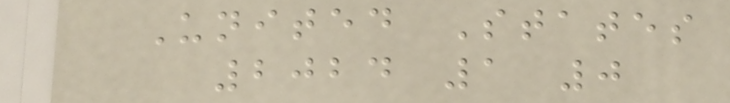United States
2024 1 0
